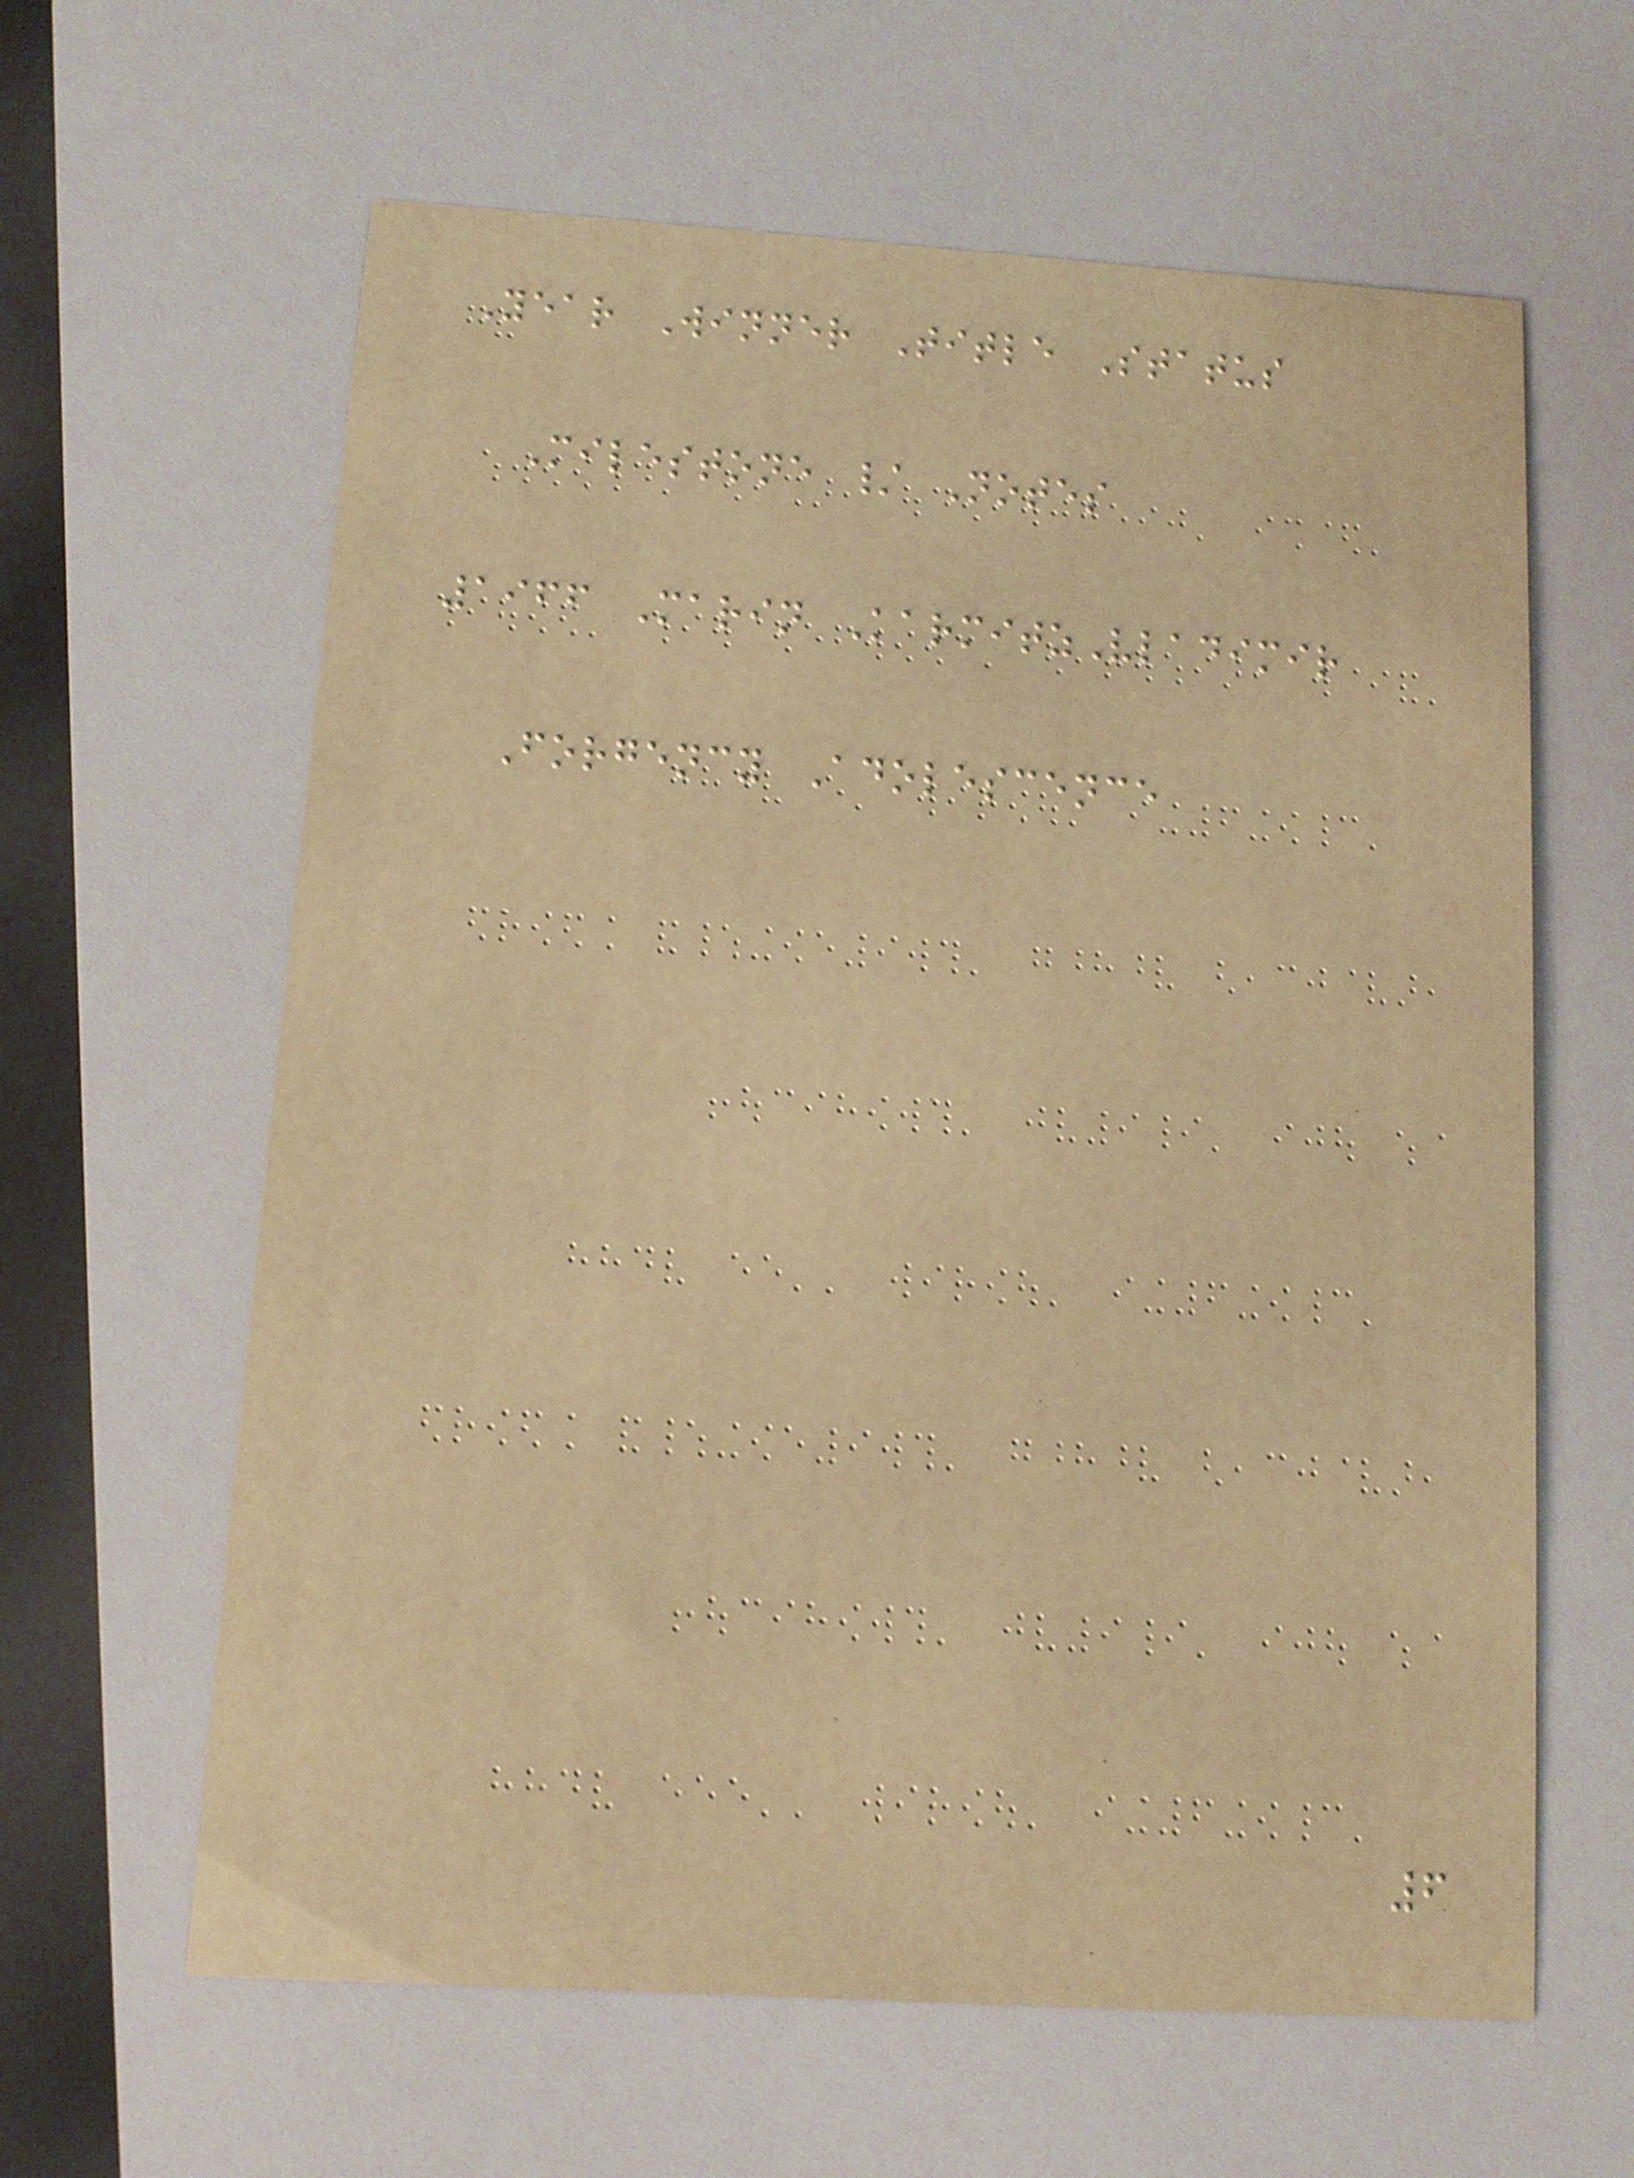Year Winner Title Status
Milestone / Notes
1966 Marin KarmitzVladimir
Forgency Adolescence
6
